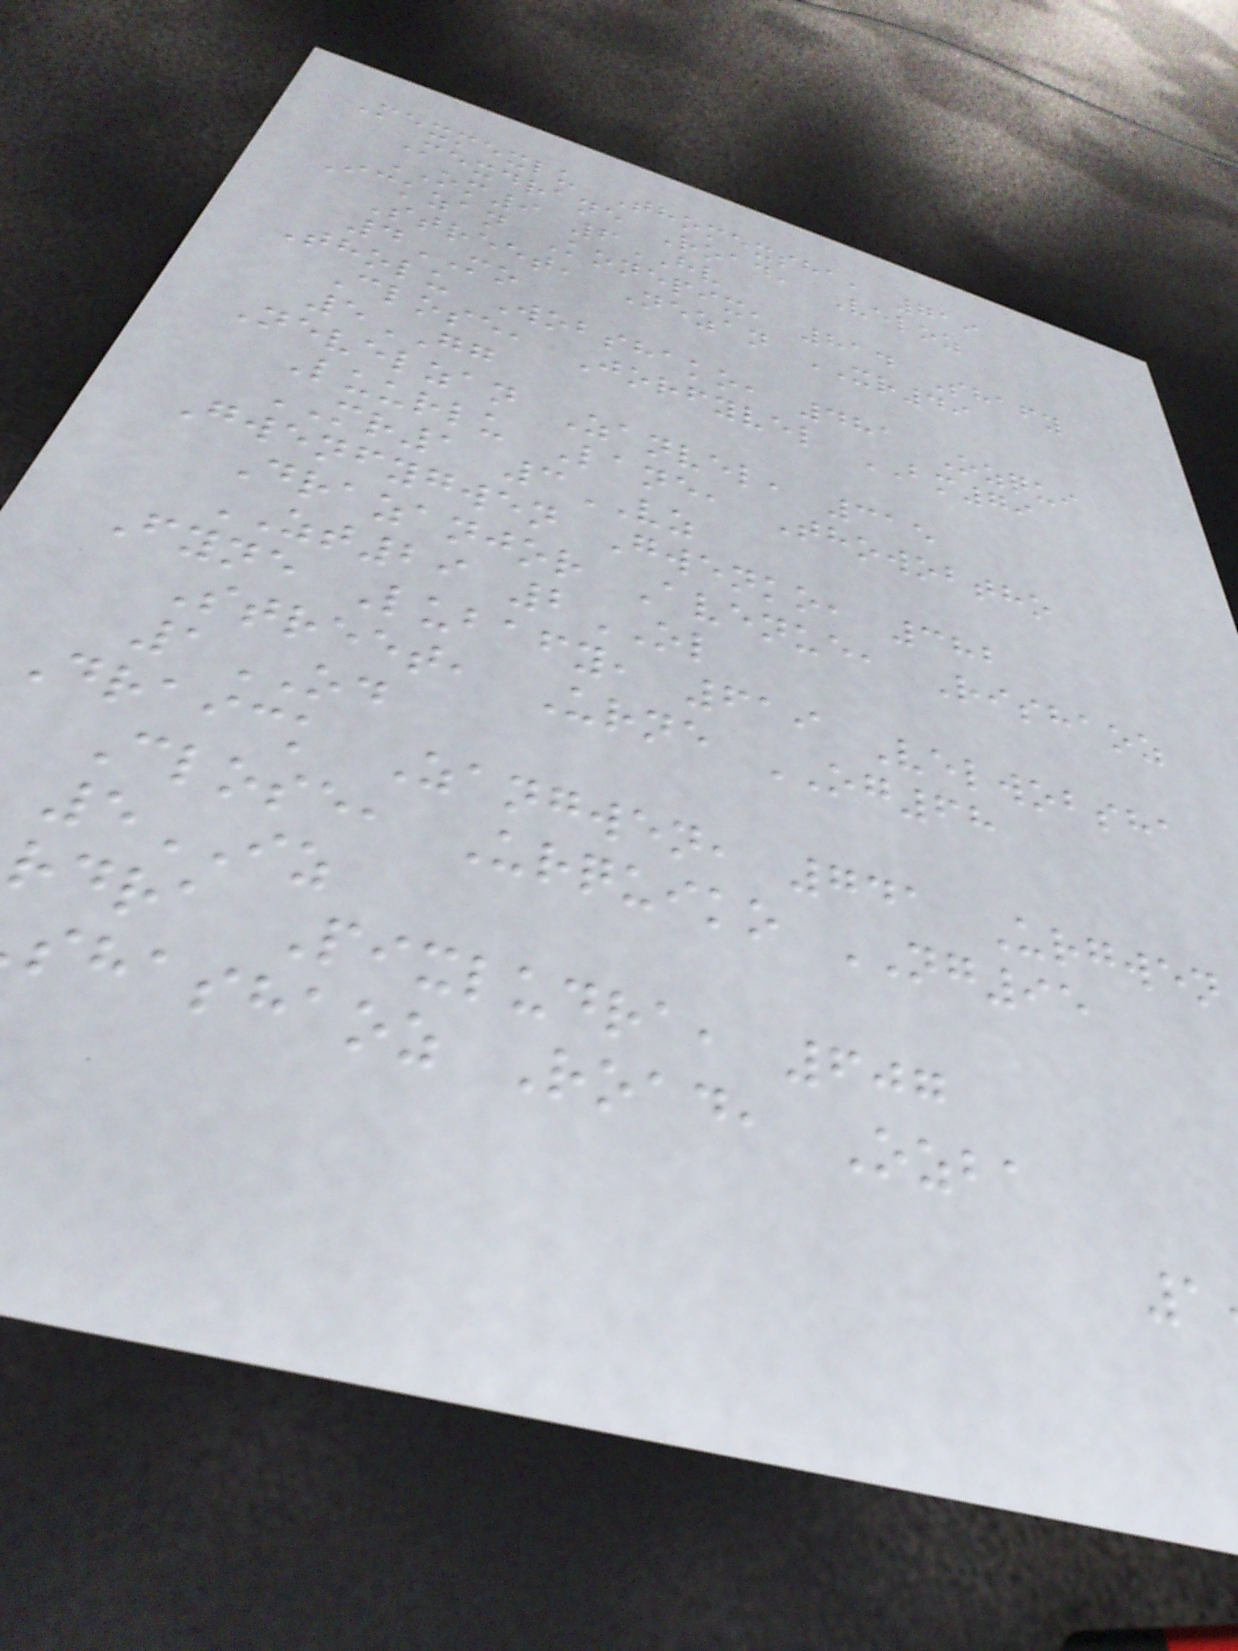Mexmexlu Thomexsha, 719
Mexdrane Road, Veloz
OM9 6HV
Ickzan Konepix, 814 Shafy
Street, Nezan XR49
4MO
Tholu Wobshako, 481 Ozqui
Close, Jorfyvel BM79
5GG
Nevelzan Zanvel, 315
Luurlu Lane, Thowobtho
MR1 3VZ
Gwenfygwen Gwenko, 382
Drazanjor Avenue, Rishaoz
ZT29 2OL
Fyne Lubafy, 619 Velwobsha
Street, Urne OG68
1OD
Draick Zangwen, 741 Urgwen
Close, Urquiko NG95
5IZ
rdra Pixludra, 607
shashaoz Road, Ozba
